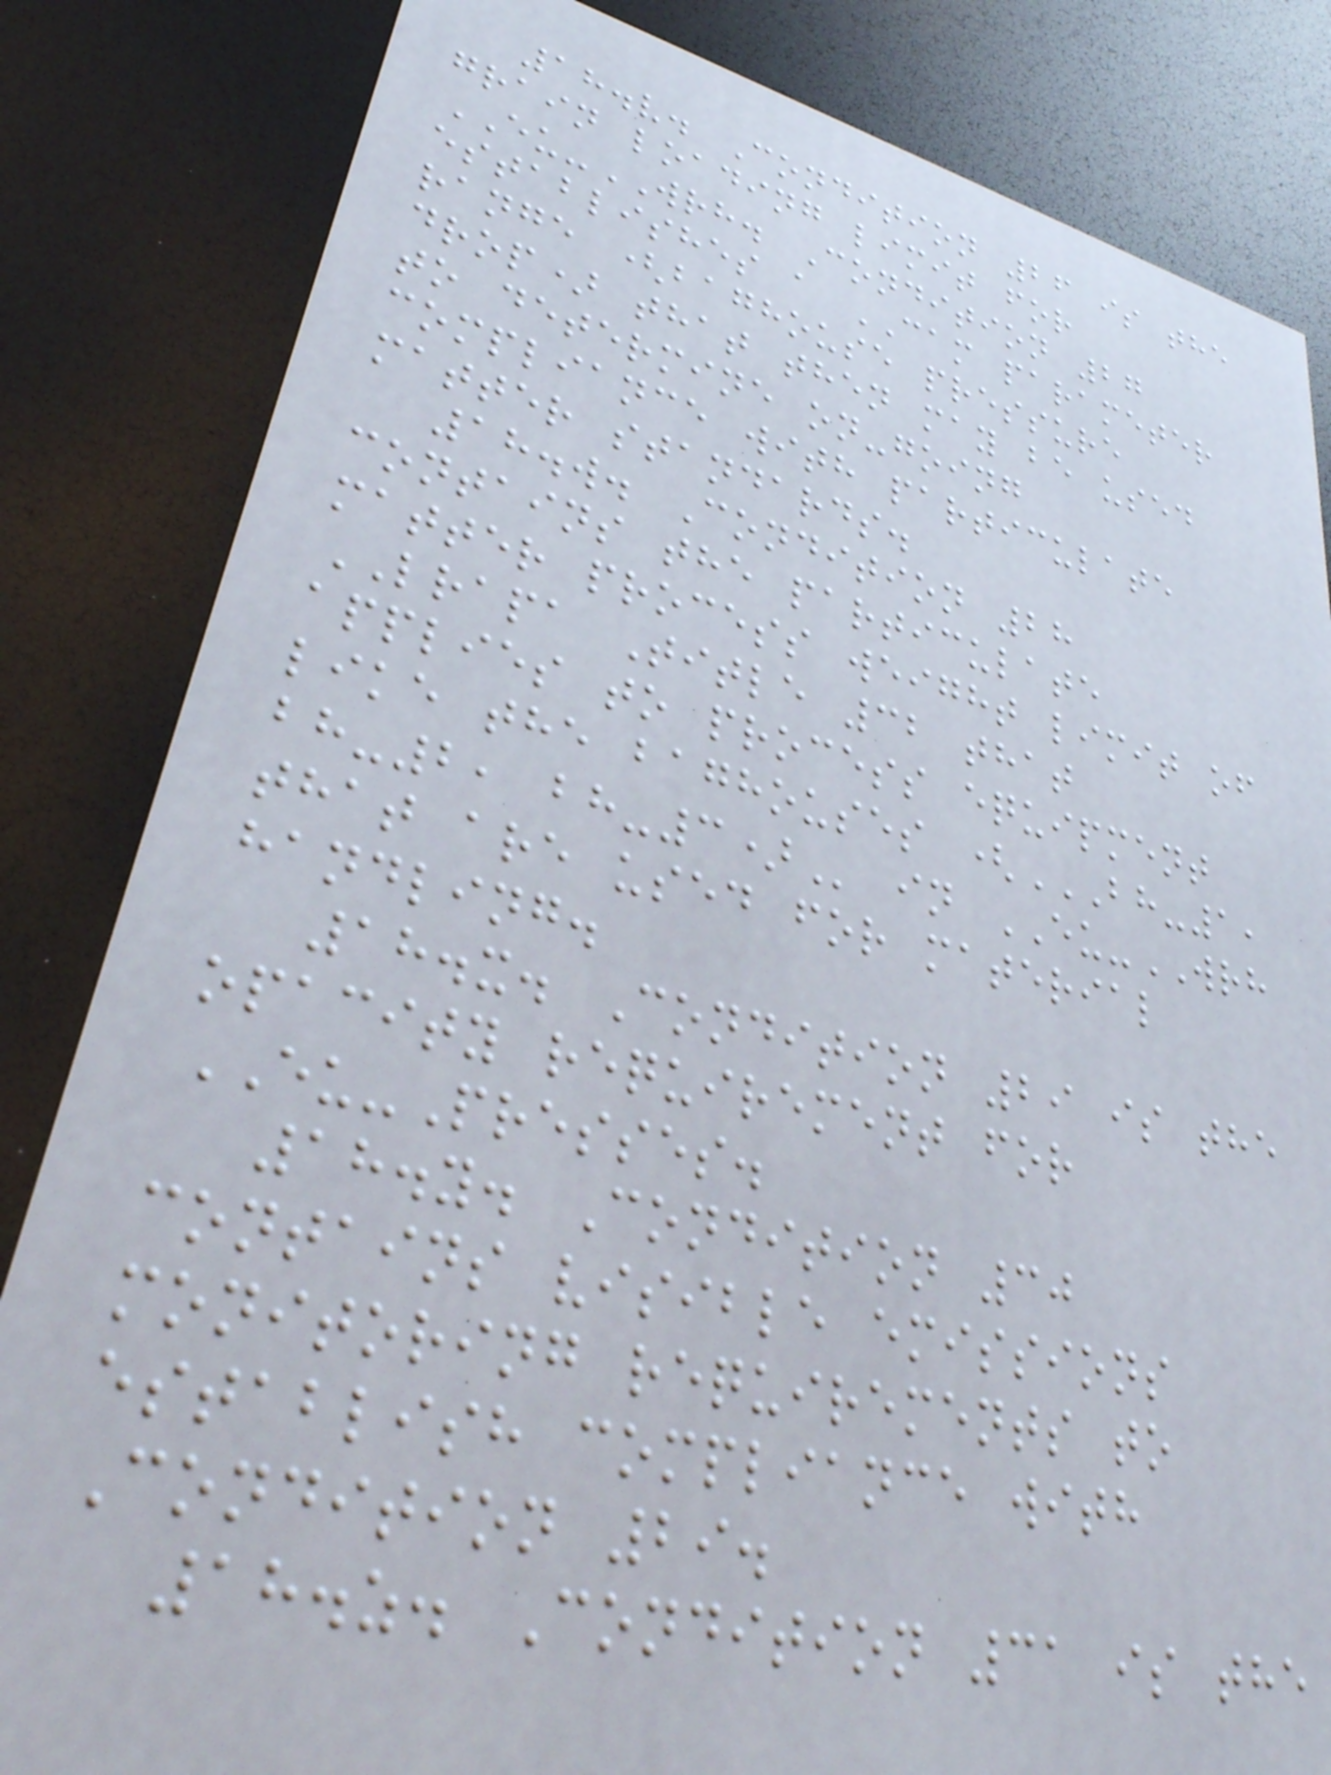18.v. Condition 26 is the
grain loading limit for
EU-WRH. Condition 27
establishes a CAM parameter
range (baghouse pressure
drop) that then may be used
to determine on-going
compliance with particulate
matter standards.
18.w. Condition 28
contains the particulate
matter process weight limit of
LRAPA Title 32 that
applies to process equipment
like the baghouses (BH-1,
BH-2, BH-3) in EU-WRH
that are used for material
handling.
18.x. Condition 29 is the
opacity requirement for
EU-Presses.
18.y. Condition 30
contains visible emissions
monitoring requirements to
establish compliance with
Condition 29.
18.z. Condition 31 is the
